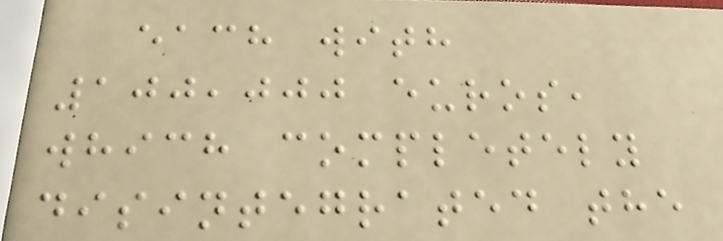each with
100,000 euros,
which completely
disintegrated the
